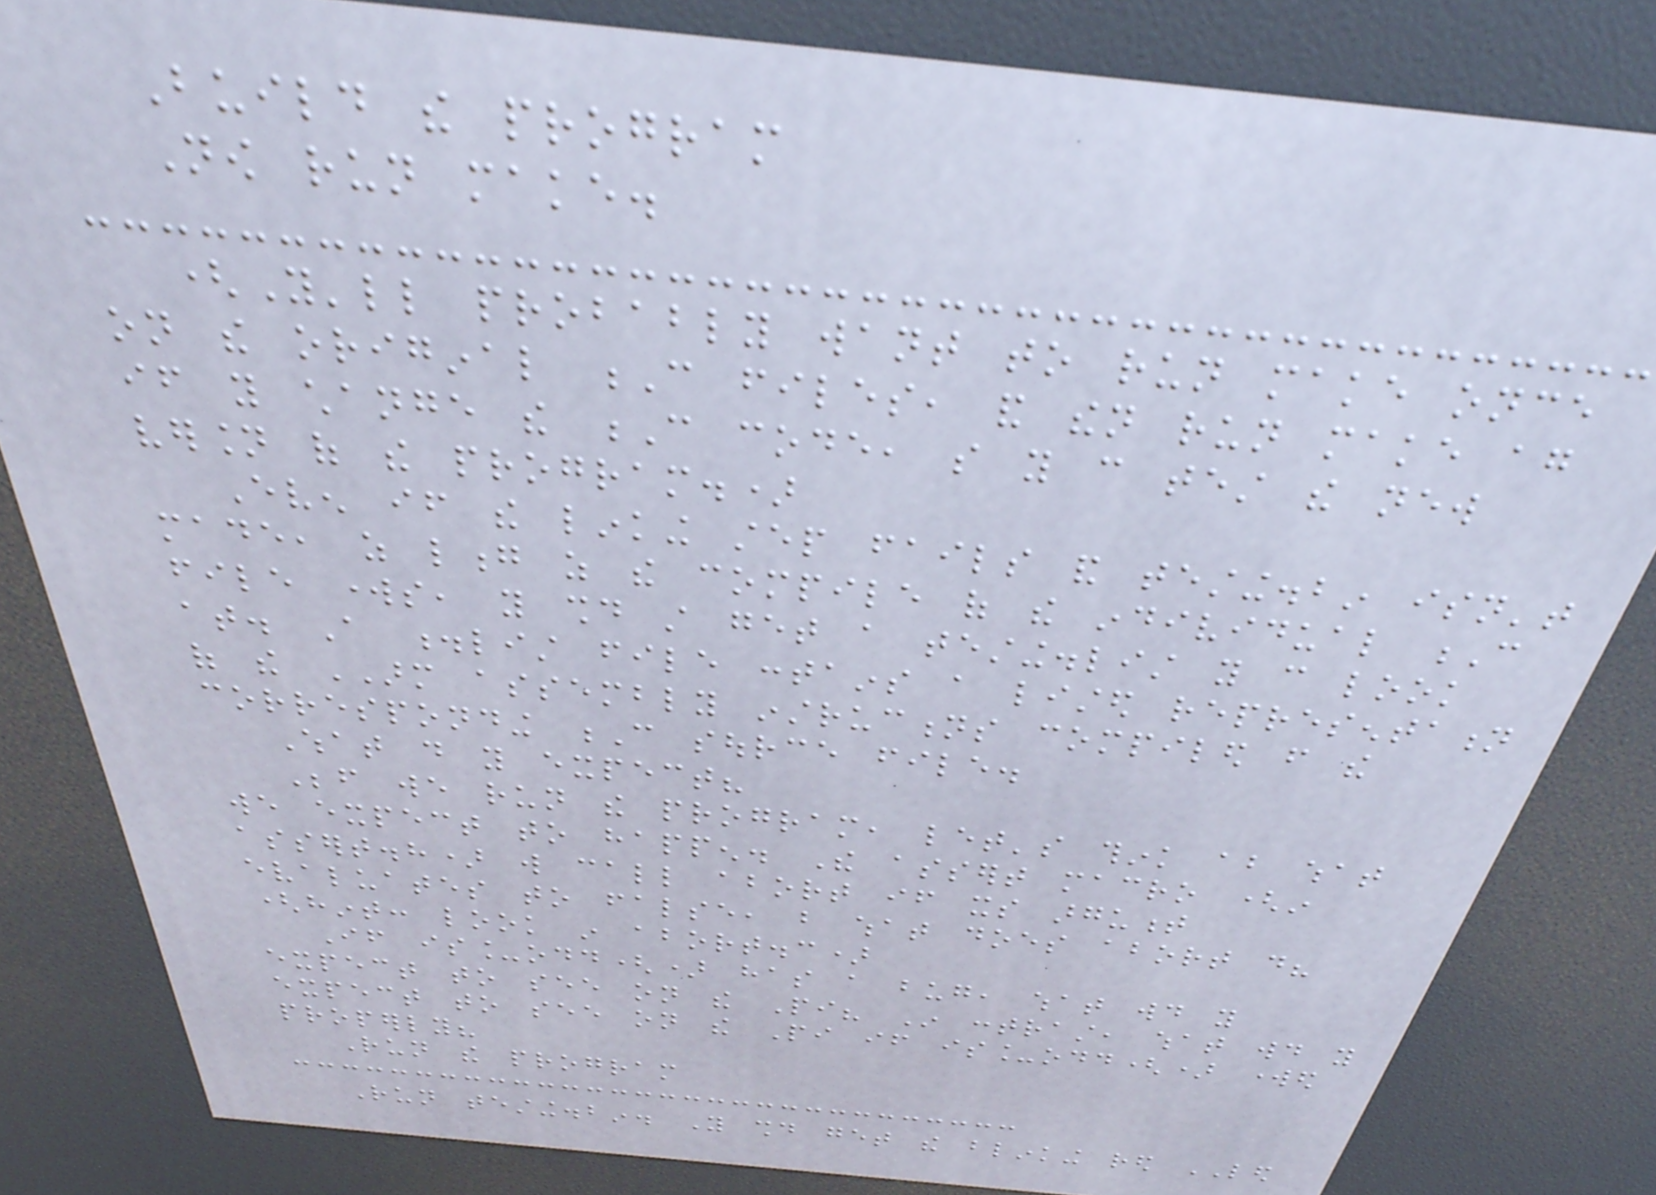Build the program
Now run make.
(You'll probably want to run make once
on the original C files, and then run make again
if you change the C code, so you can test the new
version of the program.)
Even if the linking step fails and testing.bin isn't
made, as long as the compile of the individual C
file works, you should still get a testing.list you can look
at. A .list file contains a listed representation
of the ARM assembly instructions compiled from the
corresponding C source file.
What do you expect?
Before we run the program, let's think about what
we expect to happen. The assert macro (in
assert.h) will call abort if its argument
evaluates to false, but what does abort do?
(hint: look in abort.c)
If is_odd() has a bug, what would you
expect to see on the Pi? In contrast, what would you
expect to see on the Pi if is_odd() worked
properly?
Run the program
Run testing.bin. You should get the blinking red LED
